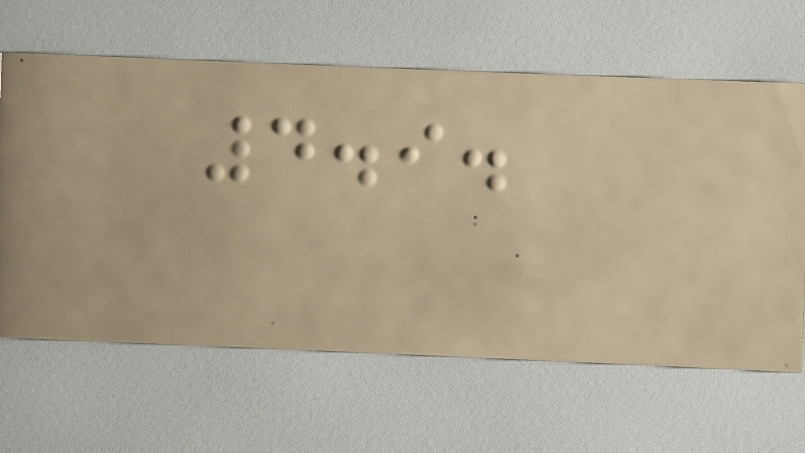4.9.
